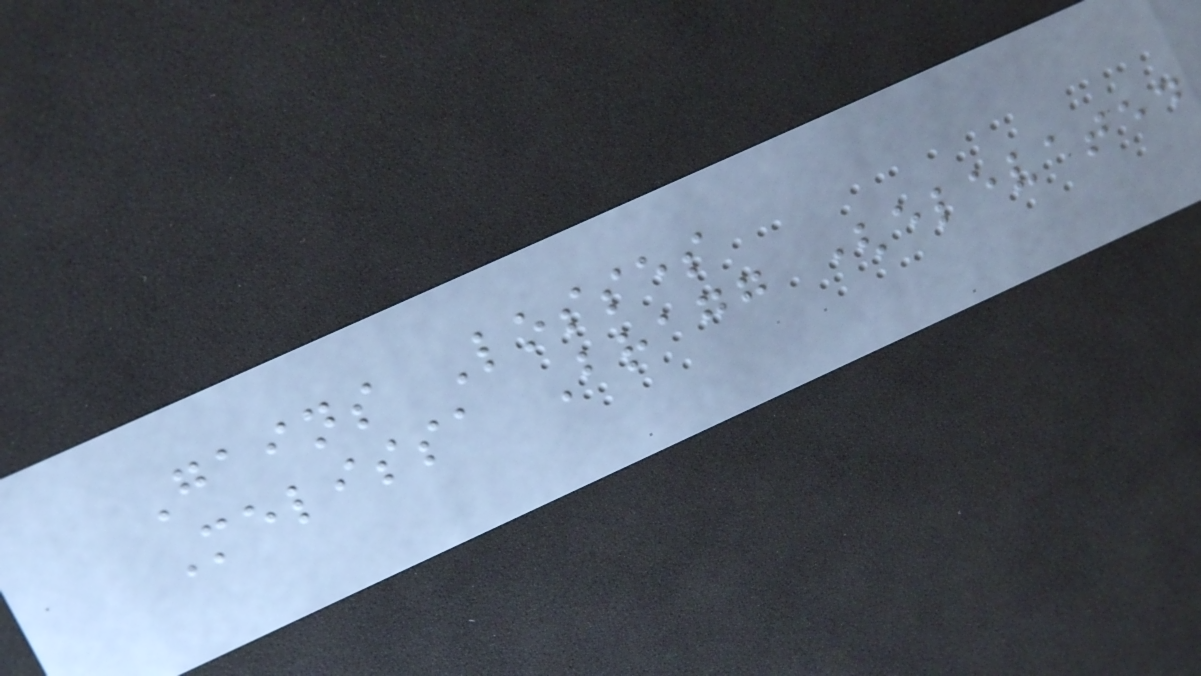Gains Losses
Melissa Bragg (elevated
